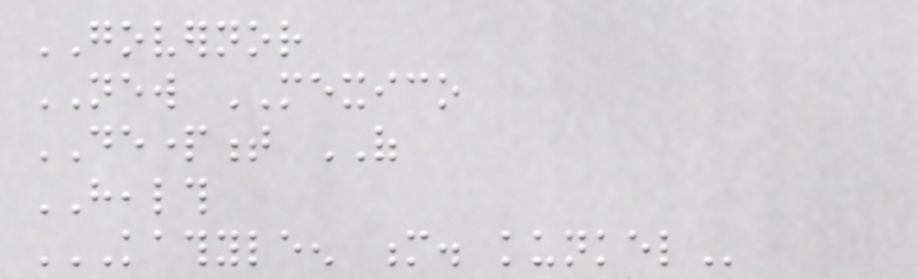GOVERNOR
NEW MEXICO
DEPARTMENT OF
HEALTH
KATHYLEEN M. KUNKEL
